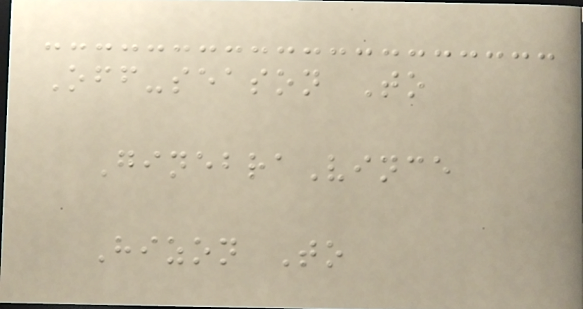Off-season To
GinebraVince
Hizon To
